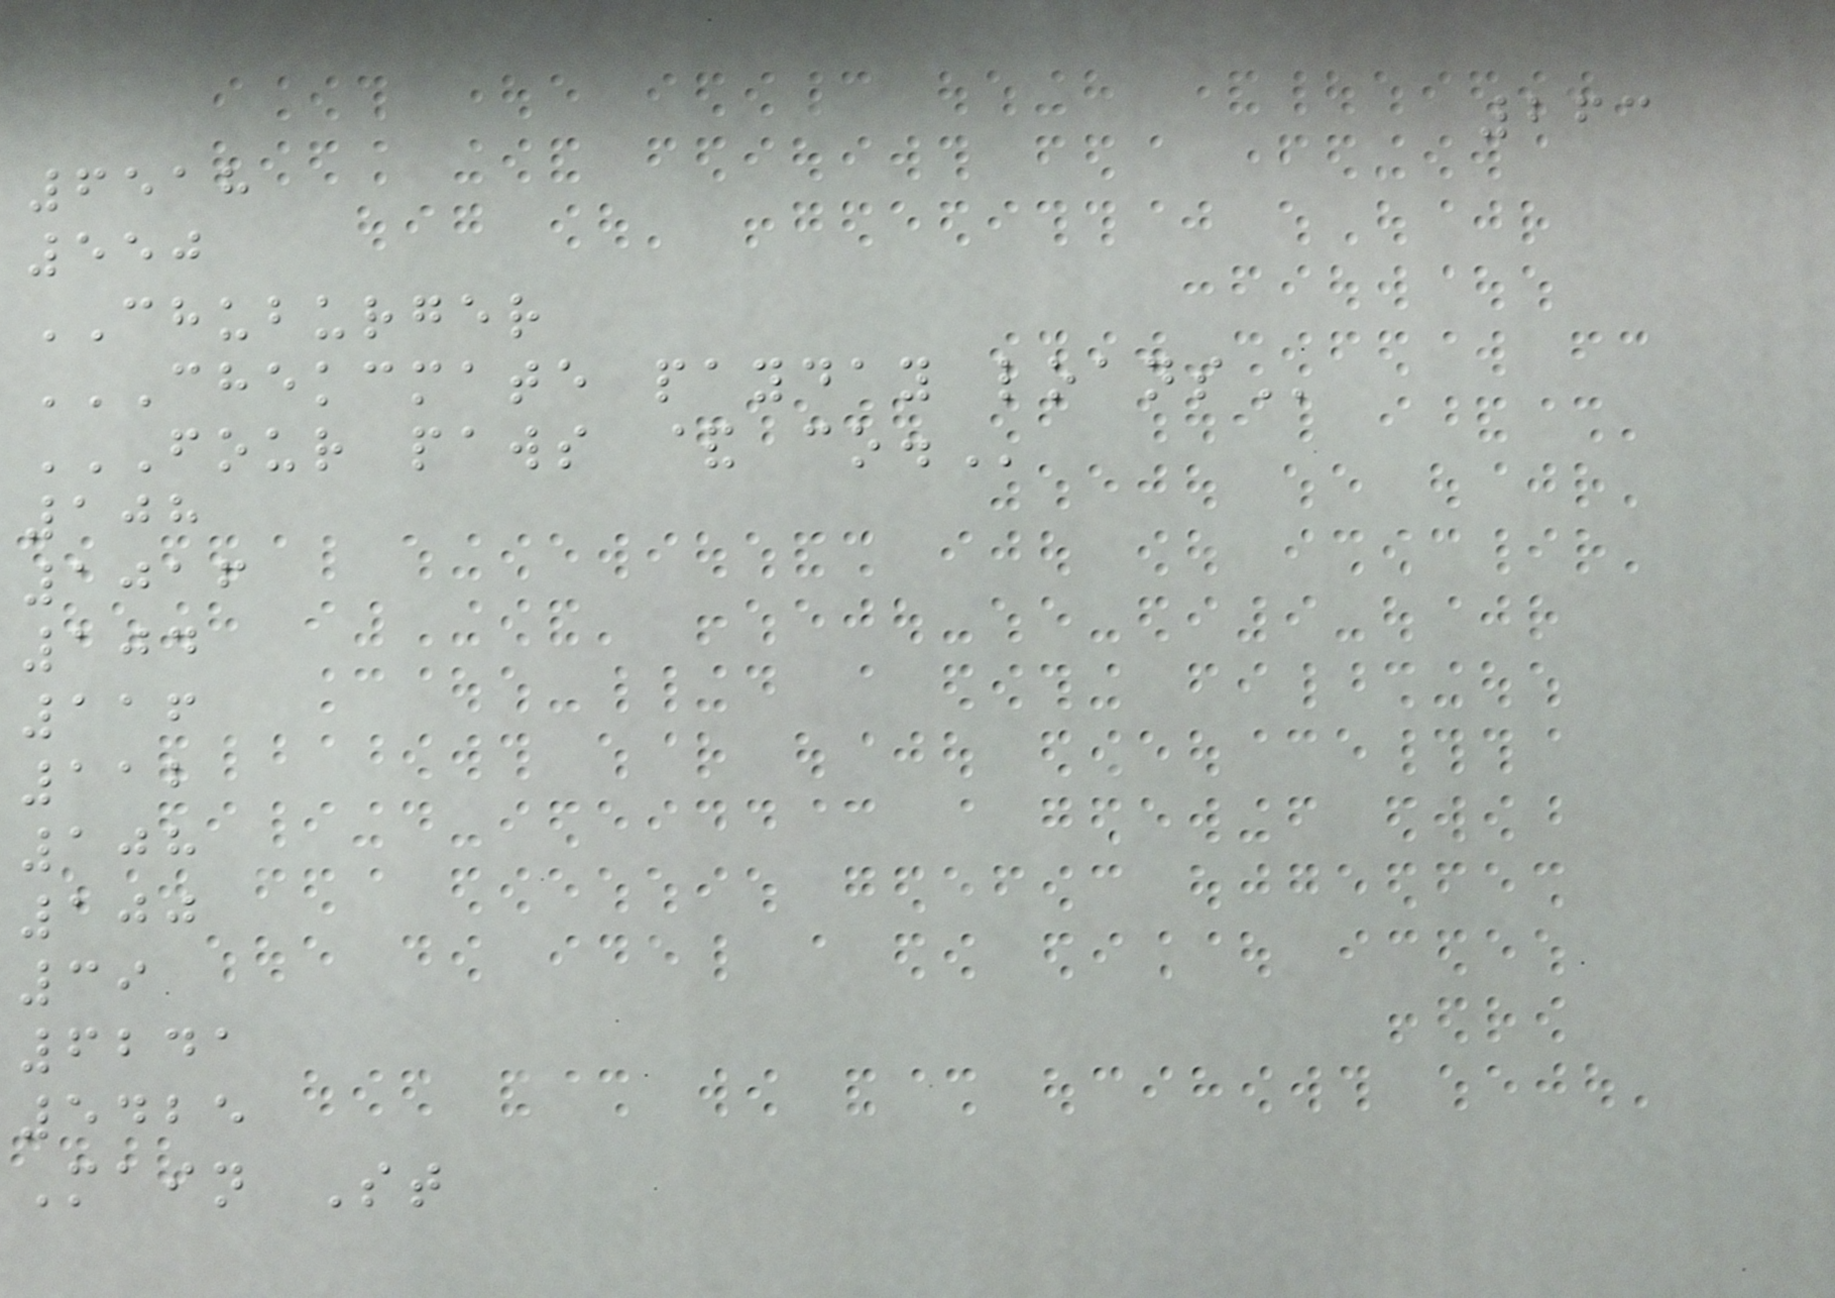263
6518
550
CHUBURGER
CHEKCMATE PAYDAY LOANS
FOUR PAWS & CO.
108
1016
104
116
112
108
100
39
6241
5425
Main St
